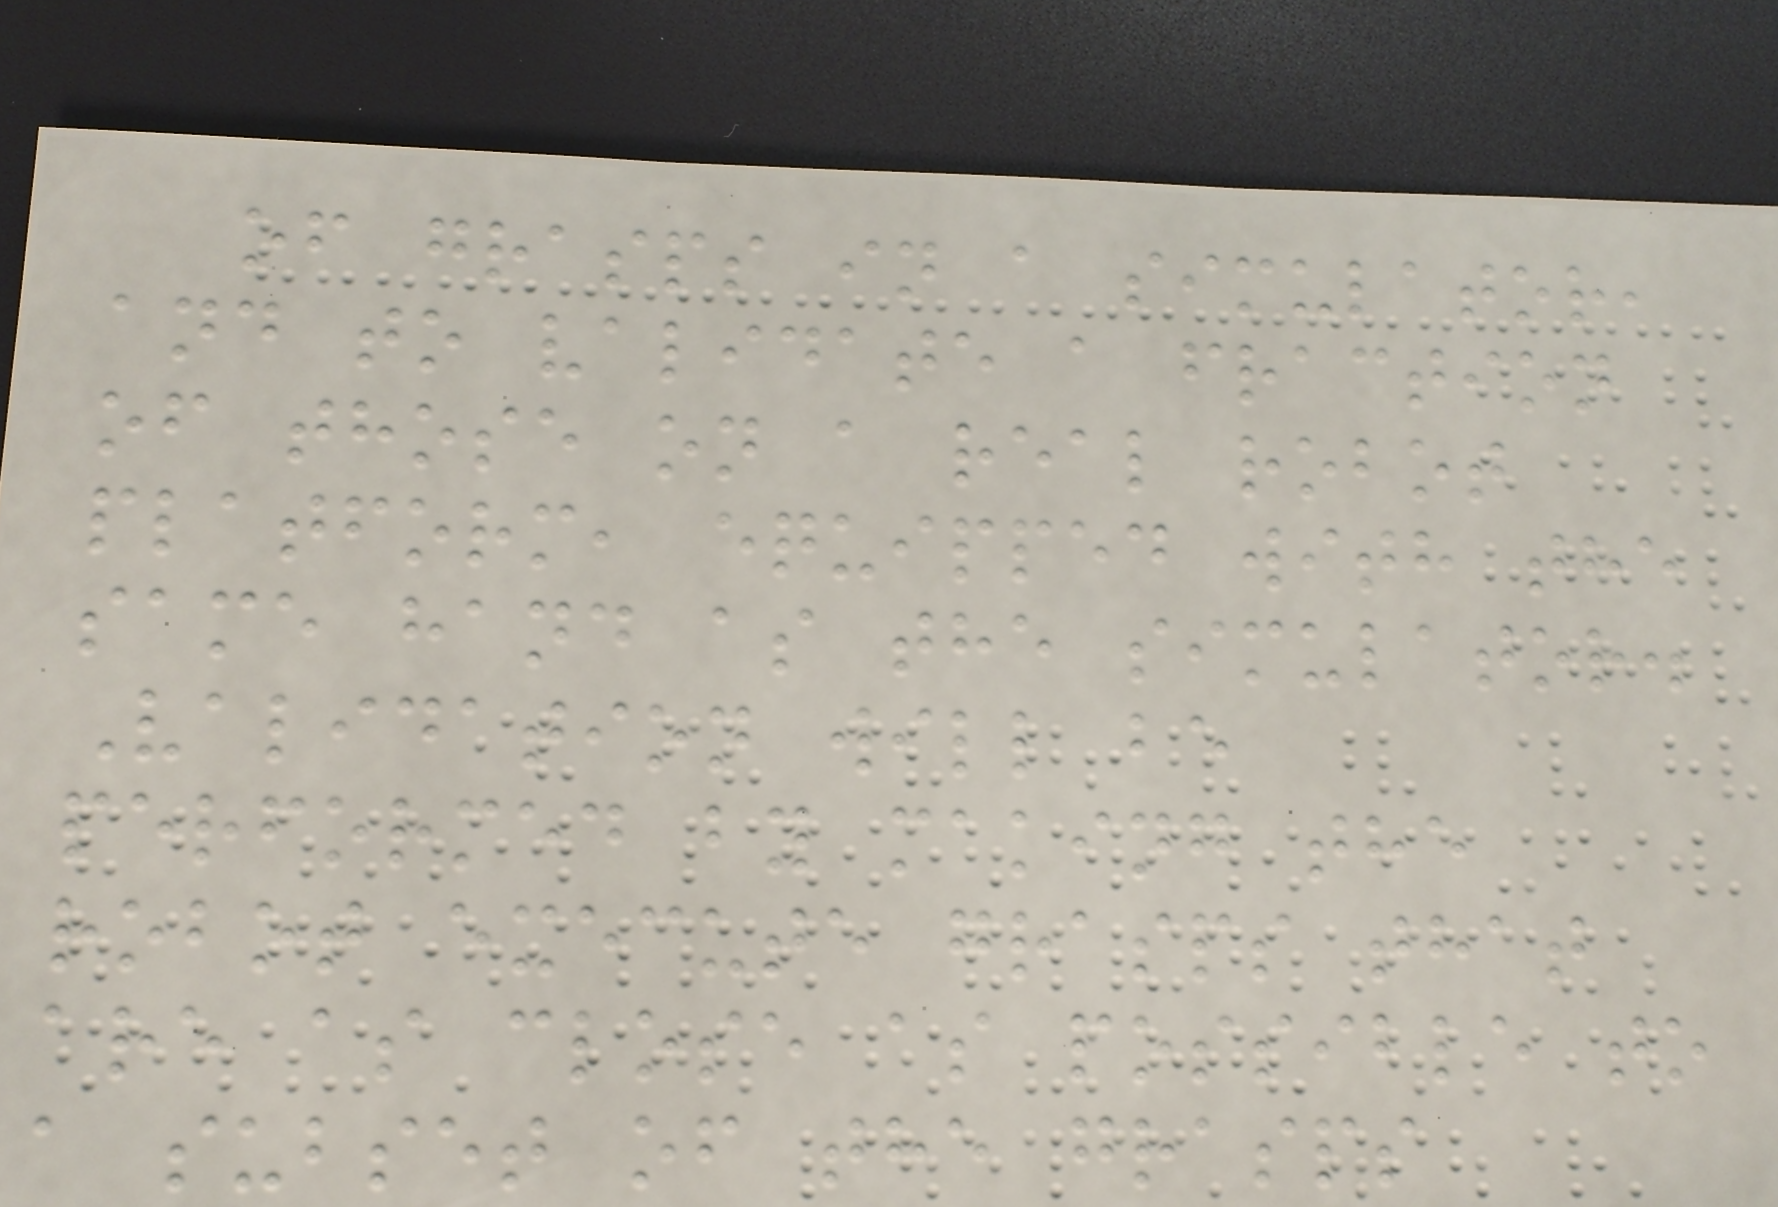of grasps in a simulator,
and to validate a fraction
of those on a real robot
platform, equipped with the
same hand as the simulator.
Validation will be
performed by making the
robot execute grasps that
are as close as possible to
a subset of the grasps
